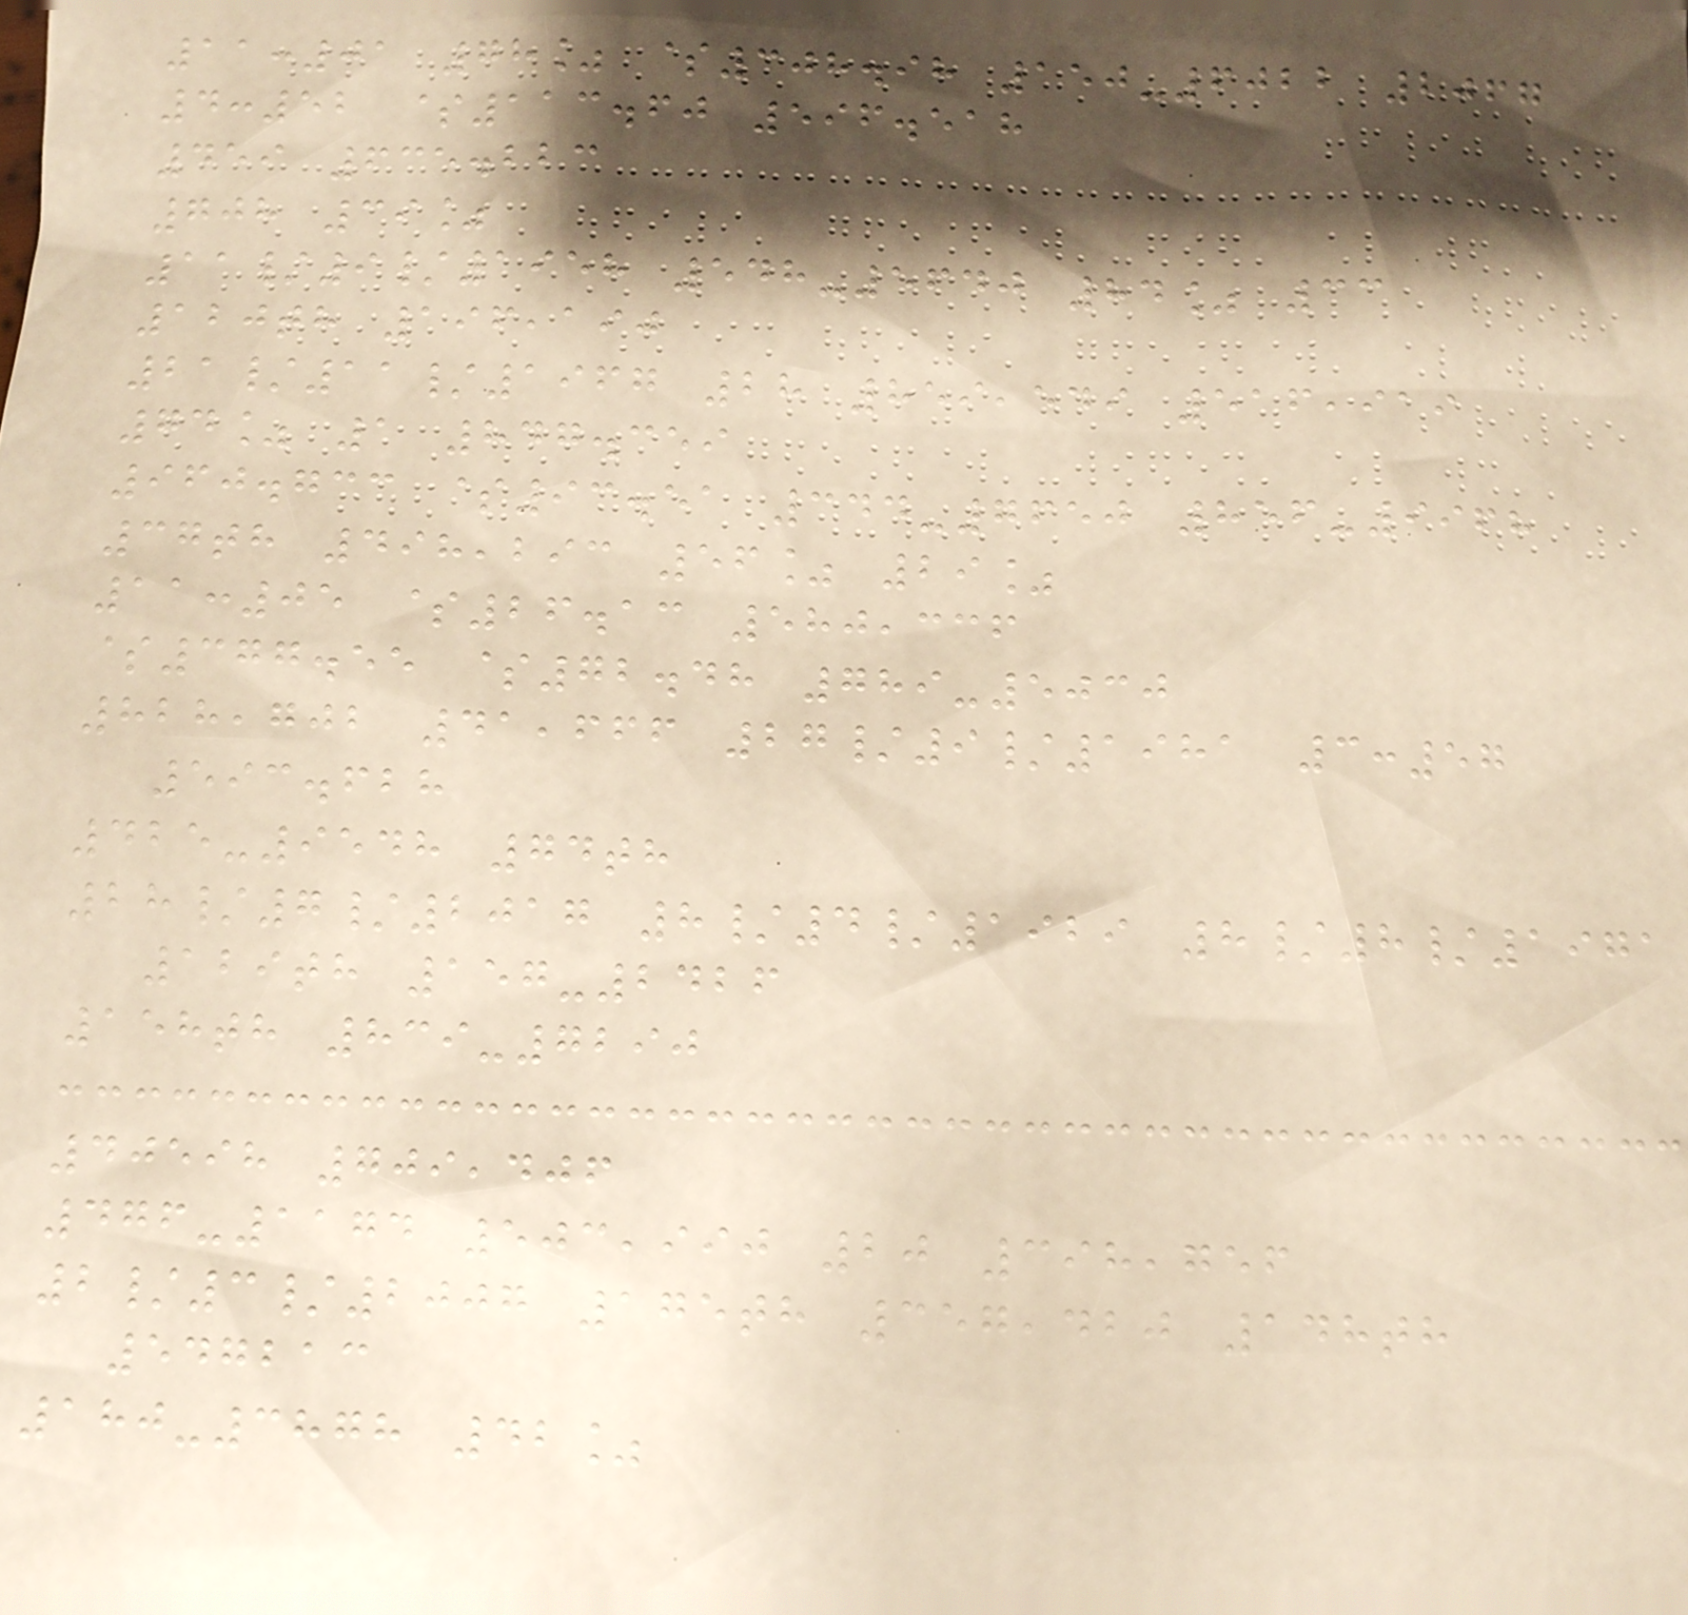11:01 78% $308.98 150-6022 2067
4:52 $113.60 596.518
459 635.223
708 39%
11/9/1958 548-5640 84% 33
120th 196,190
21/11/1967 28 859,549 516,919
74% 1 847.359
960.733 $93.51 344-7650 856-9968
37th 498,293 56% 29%
11:05 $26.13 580,336
$377.55 $72.48 789-5030
828,702 41,666 27/9/1981 3:57
593.628
425-9548 74th
28/7/2017 8/4/1929 8/8/1971
129th 157-2426
158th 839-7290
40598 709,406
476-1174 503,990 20 398,756
2/3/2007 175th 357,420 148th
547213
180-3878 42%
